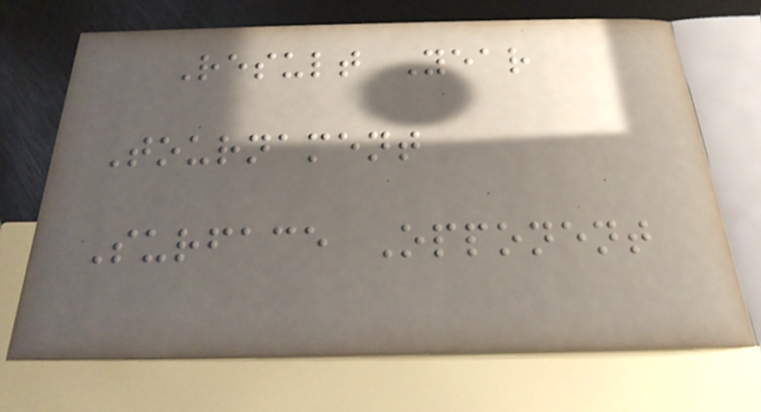Result Year
Tournament
Surface Opponent
